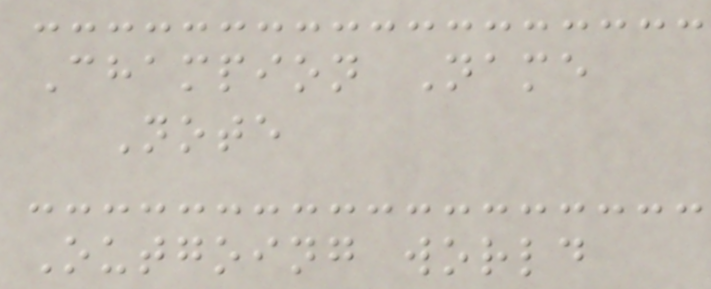Champion Name
Note
Outgoing world
